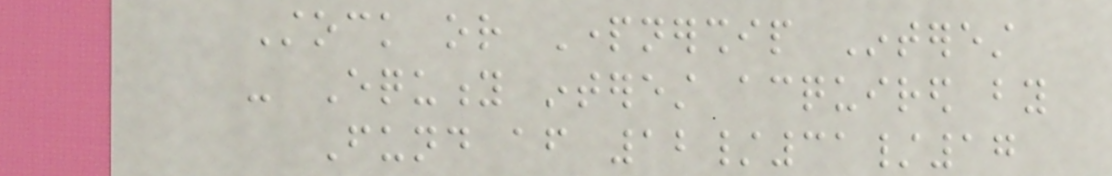Stock or Partnership Interest
- Equity interest acquired by
Fund after 12/31/17
